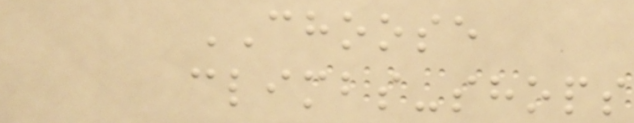CHOOSE
climbs-shops
